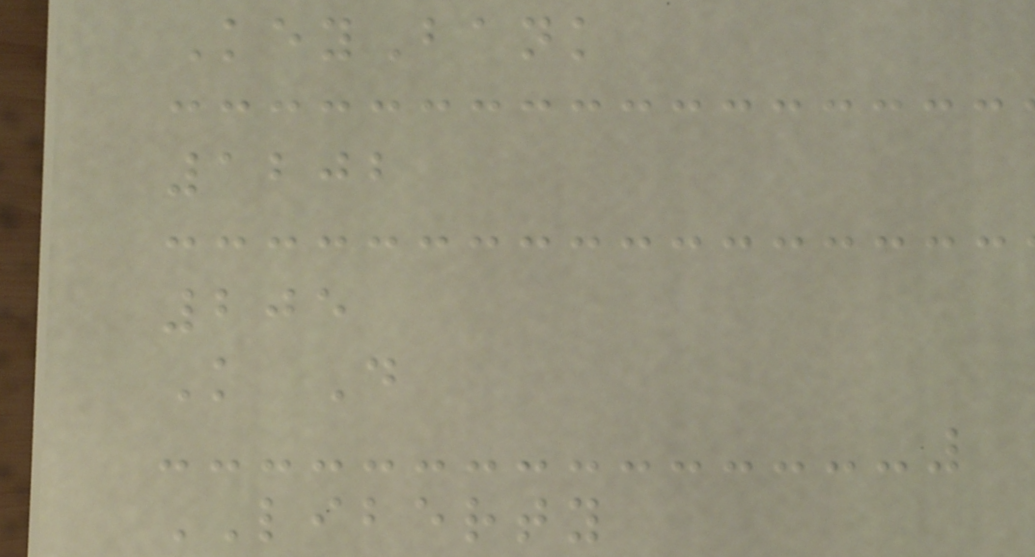KeyBank
1202
205
K D
LIBERTY
